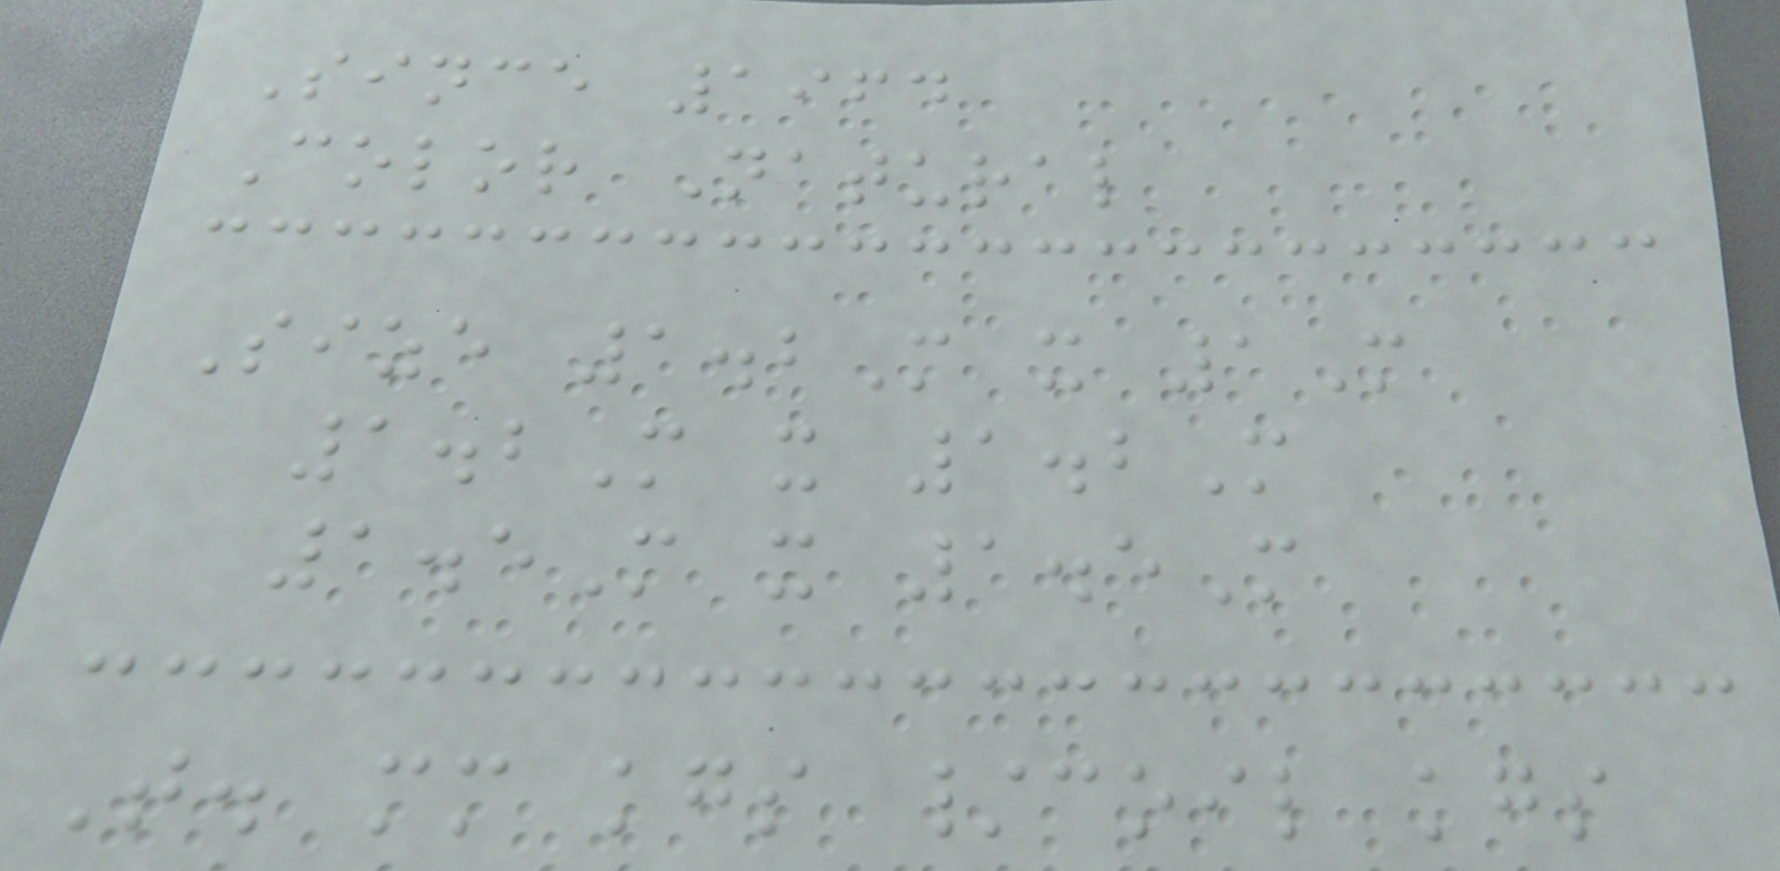Since 1964
Color Natural
Size 1.2M x 1M
1.2M x 1.2M
1.5M x 1.5M
T. mm kgs /coil kgs
